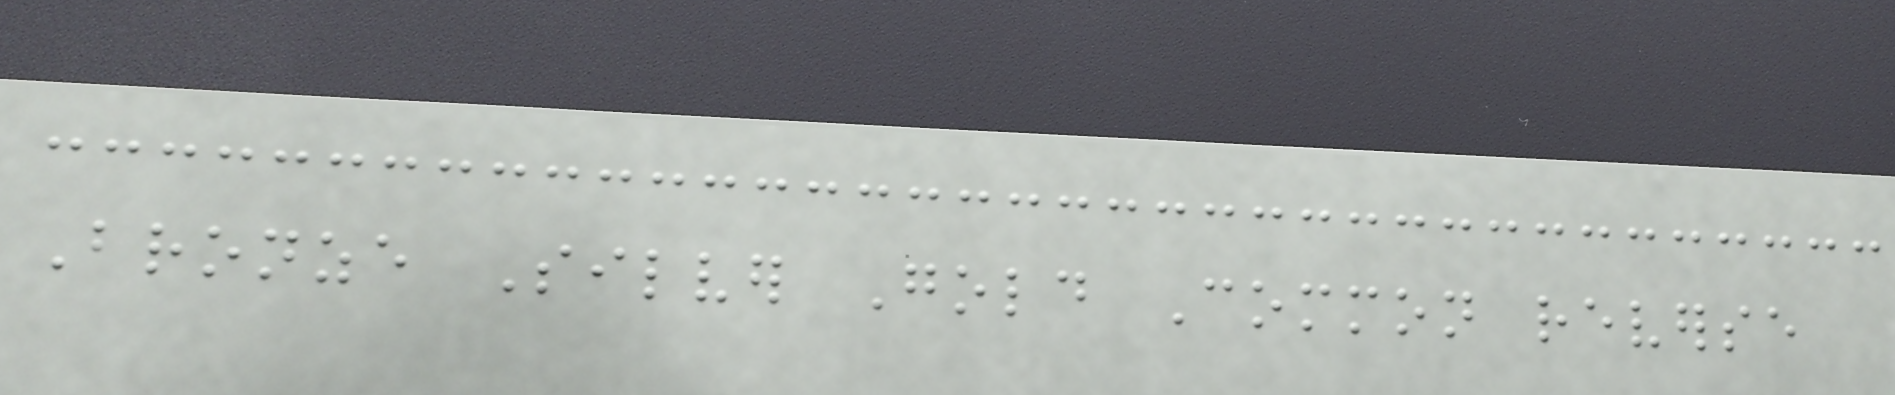Bronze Silver Gold Common reverse
